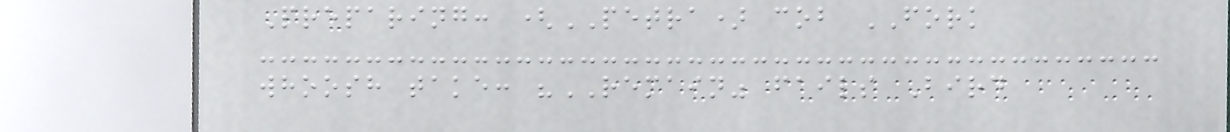Preparing: (PETRA) cob FORK
whoosh take: "REMAIN" fails Bird
